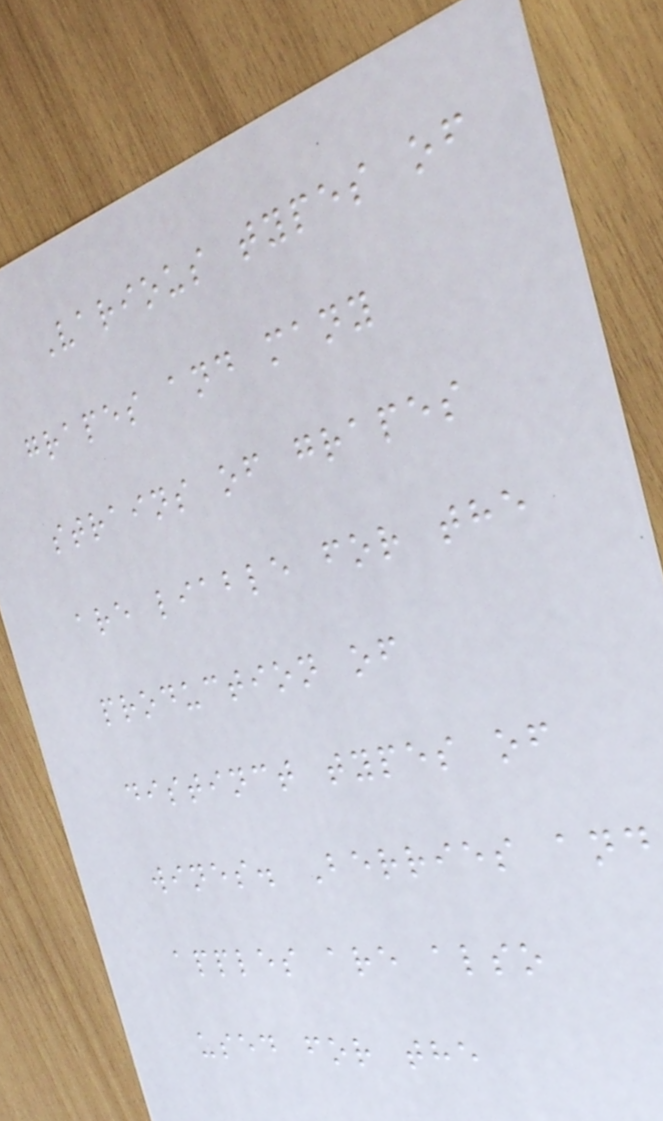Various types of
grapes and many
strains of grapes
are liable for the
production of
distinct types of
wines. Berries and
apples are also
used for the
